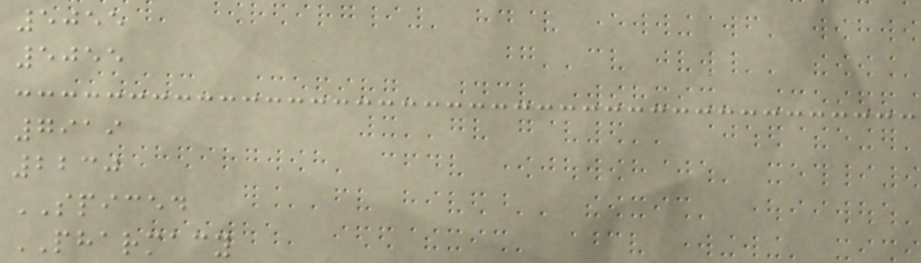5055
5055
7919
2230
SPICED
PHARMACY
